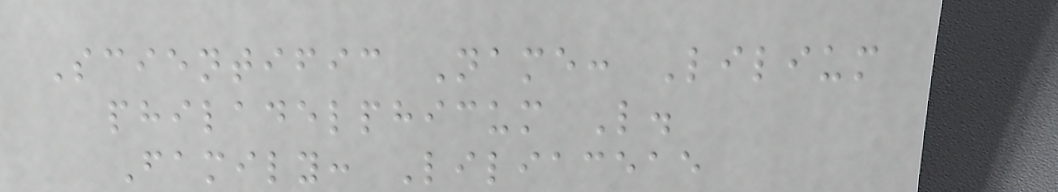Scientific Name: Lilium
philadelphicum L.
Family: Liliaceae
